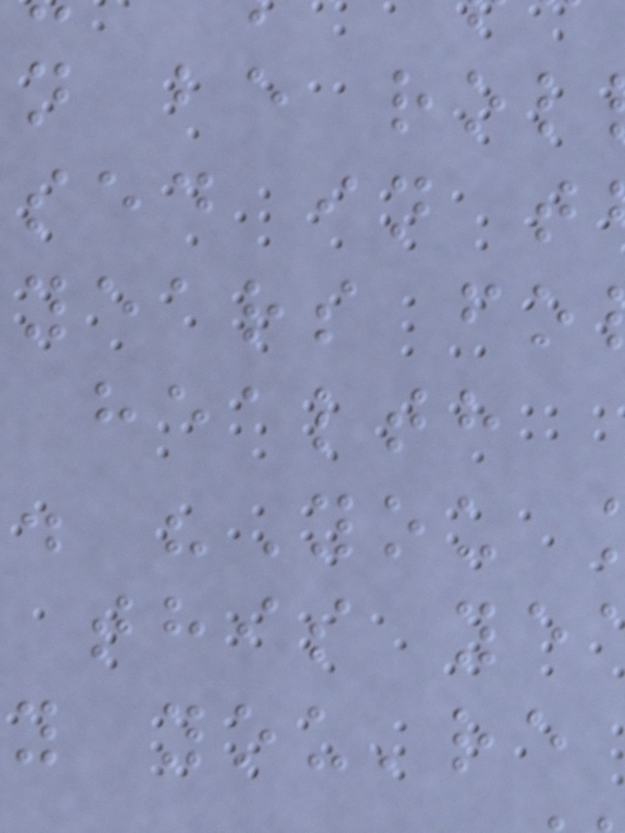n be rol
sed in t
years fo
health
. "You
this ye
y you're
